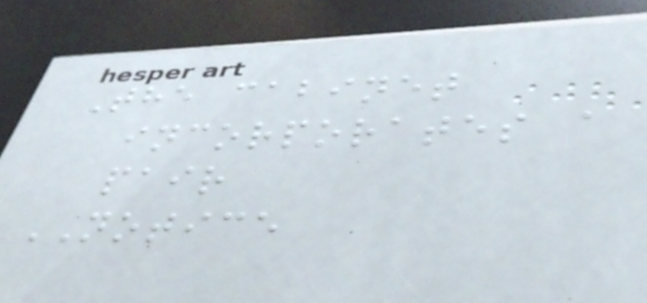The cabinet
incorporates a
pair
NOTICE
